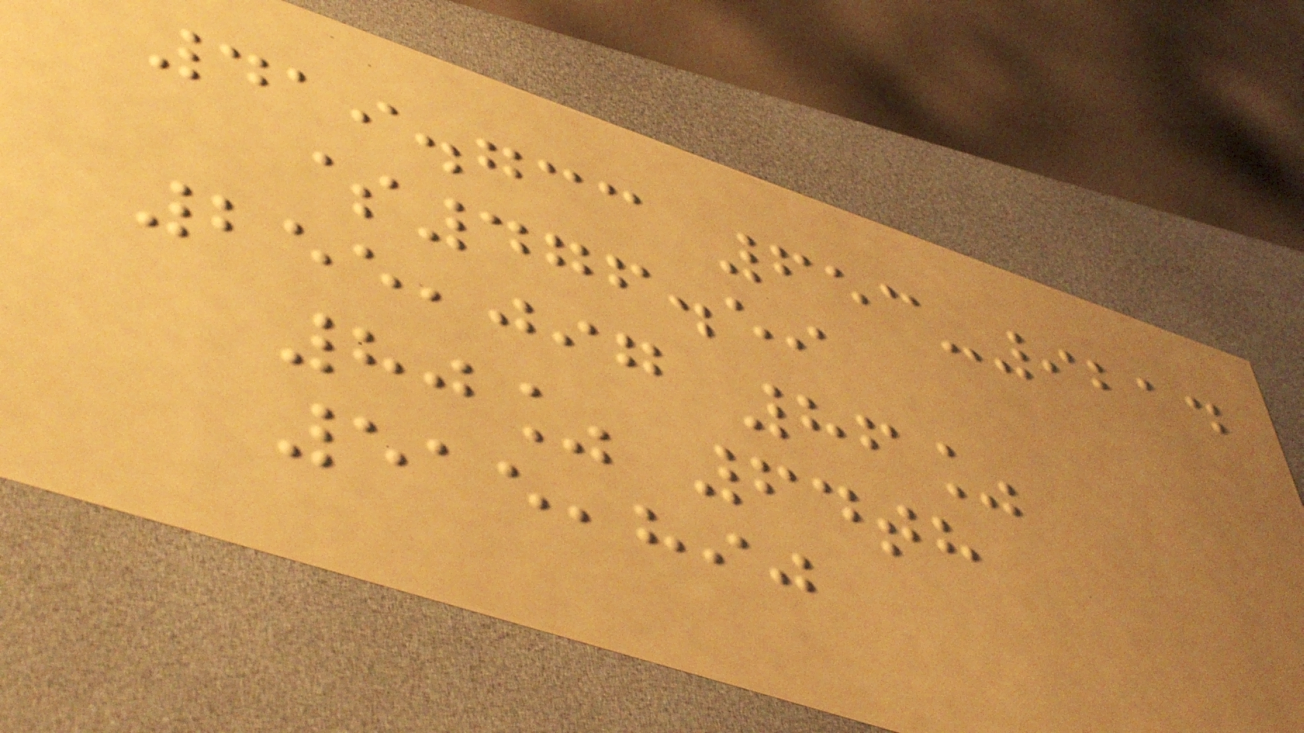419.733 653-9214
$476.59
255,097 86%
80% 64th
515,890
